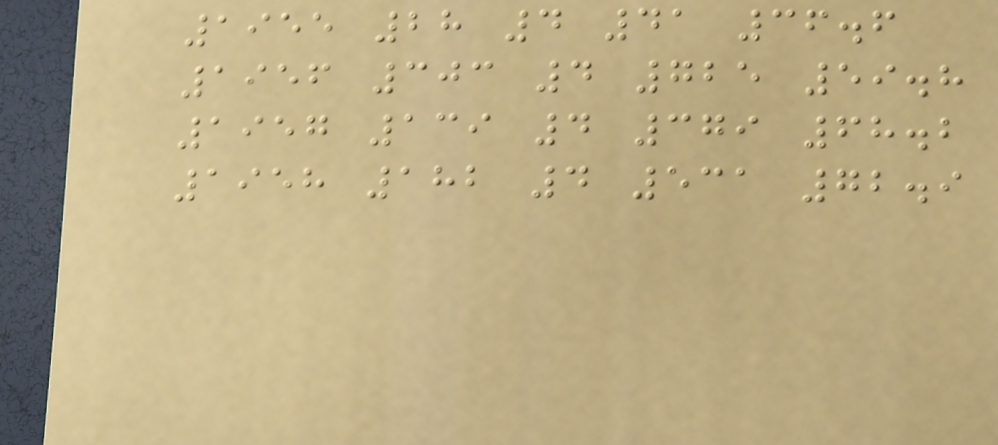1955 28 4 41 36.6
1956 303 4 725 59.8
1957 139 4 379 68.2
1958 182 4 531 72.9
